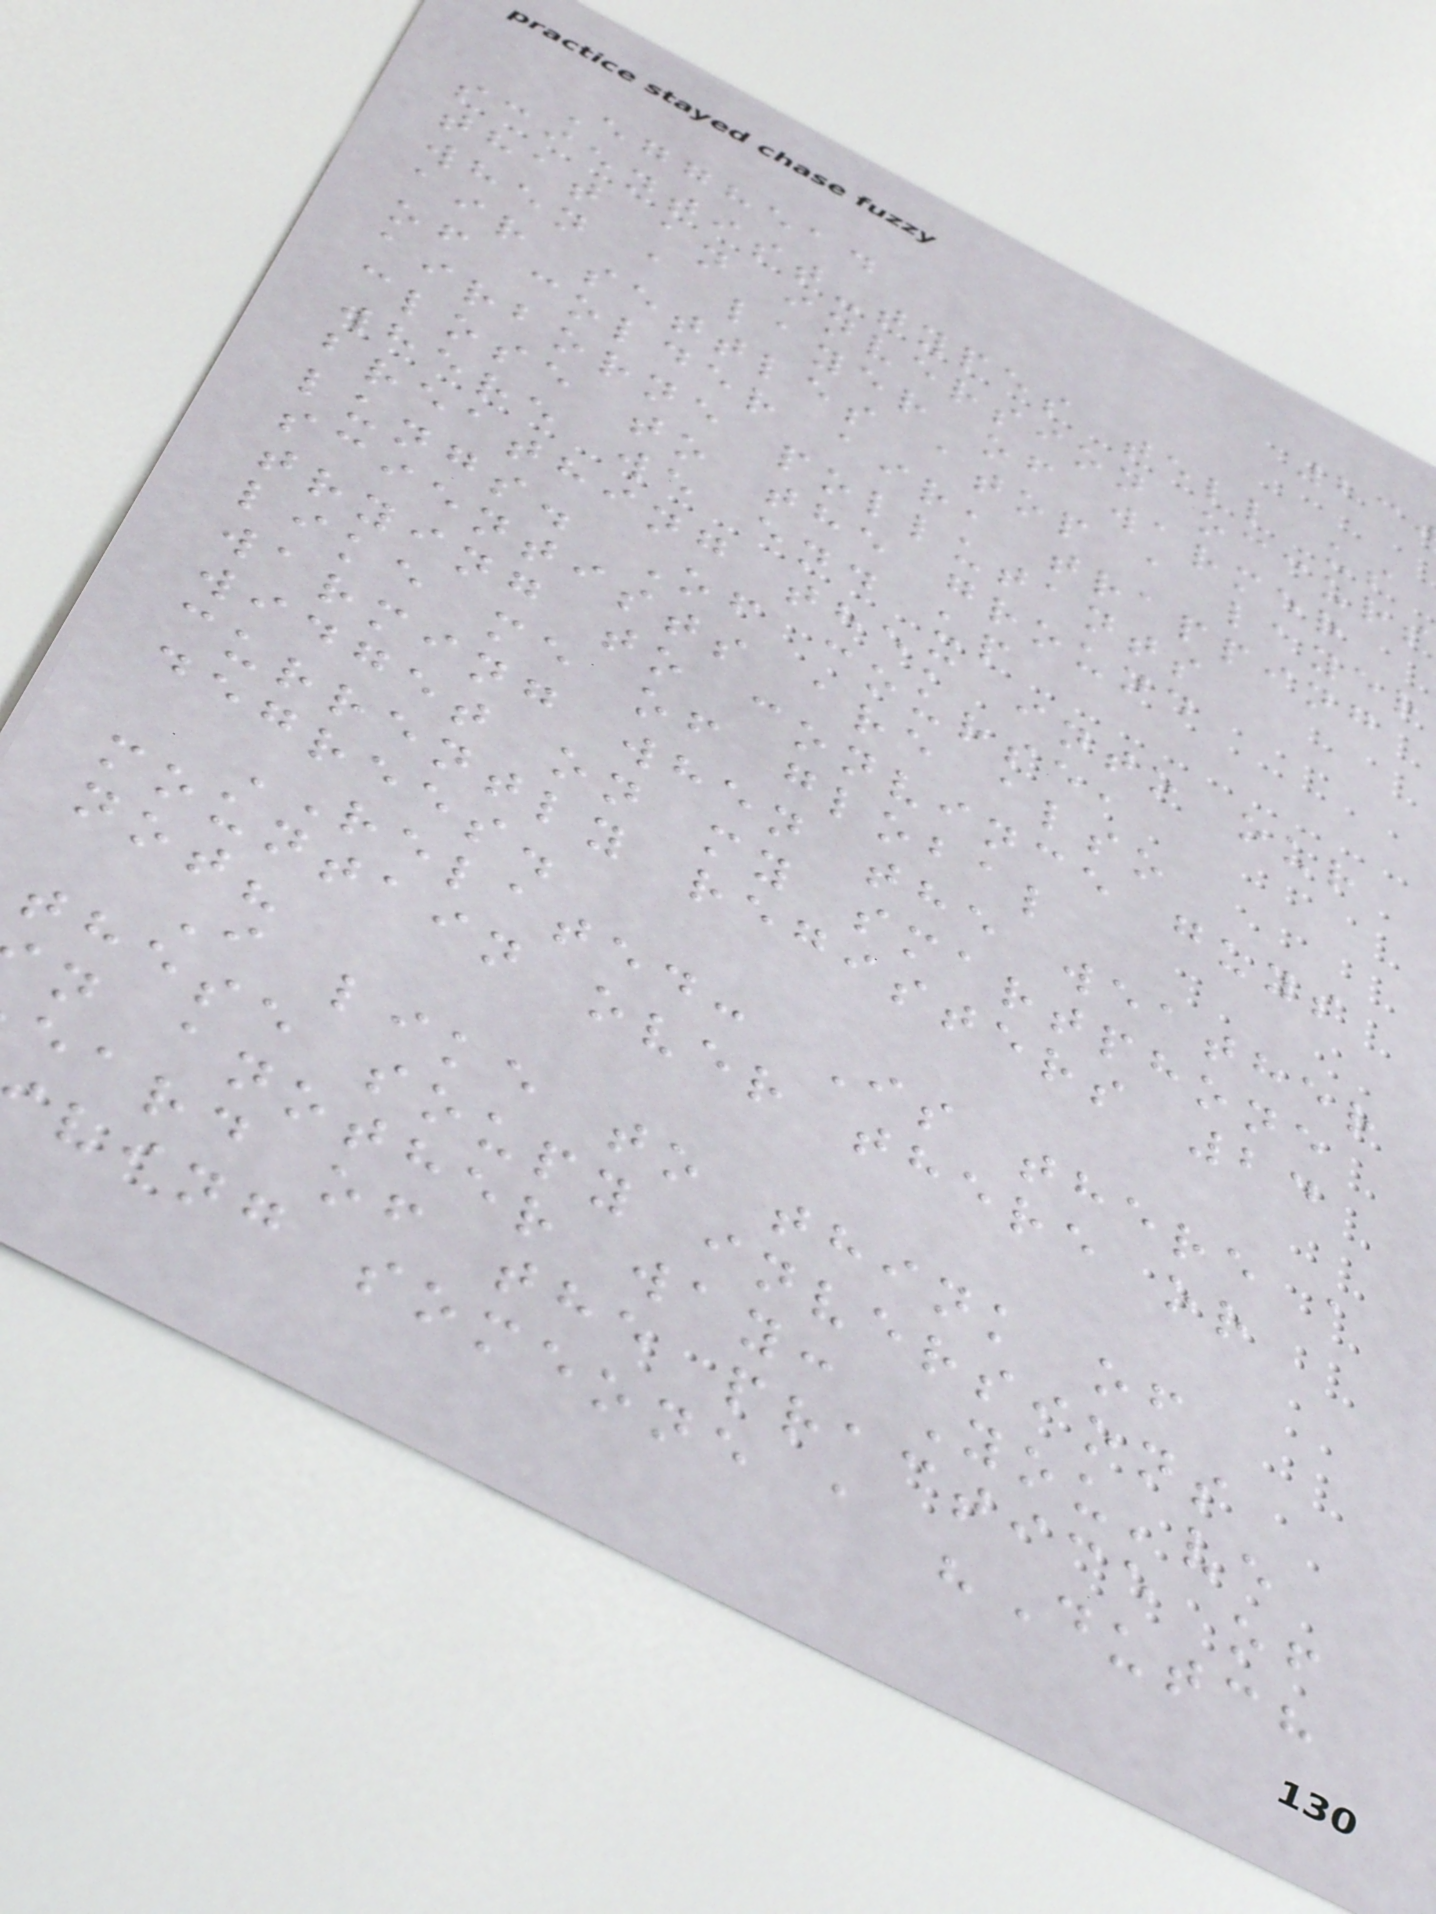Egghead
scientist-types tell us
that an inversion occurs
when a layer of warmer
air settles atop a layer
of colder air, trapping
airborne pollutants
close to the ground
where we end up
breathing them into our
lungs. Of course,
scientists are also
trying to convince guys
like me of global
warming when the weather
widget on my smartphone
currently registers 24
degrees.
RELATED: Is there a
mountain over there or
not?
I like to think of
these soupy inversions
n another way: You've
eard of the practice of
ving someone a "Dutch
